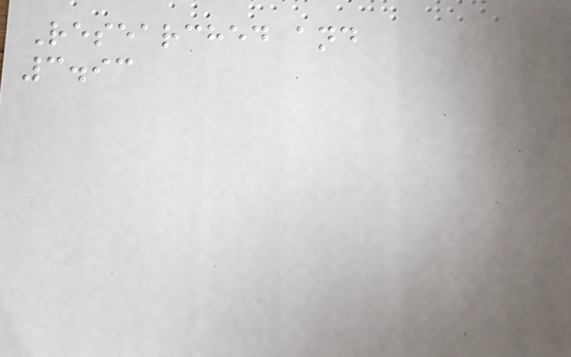Researched and
3.93
